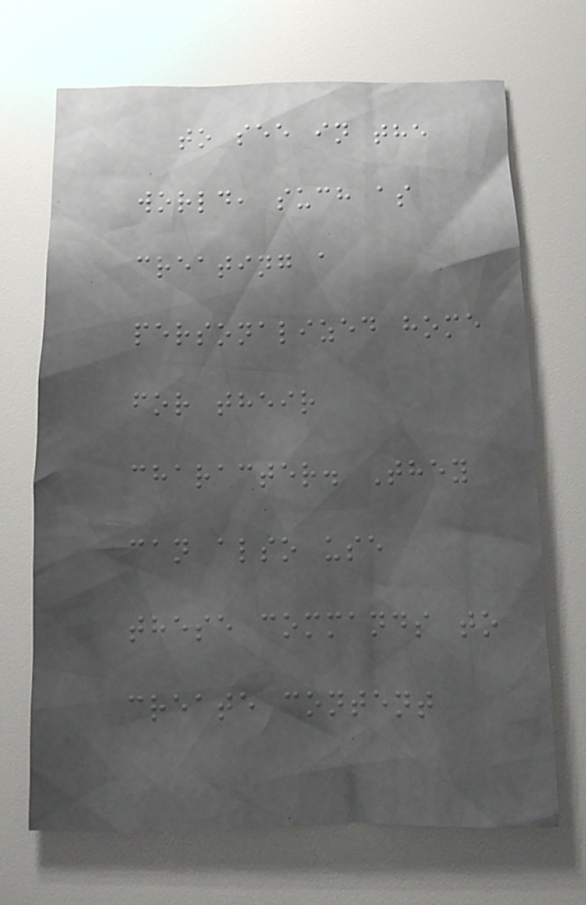to see in the
world, such as
creating a
personalized home
for their
character. They
can also use
these commands to
create content
